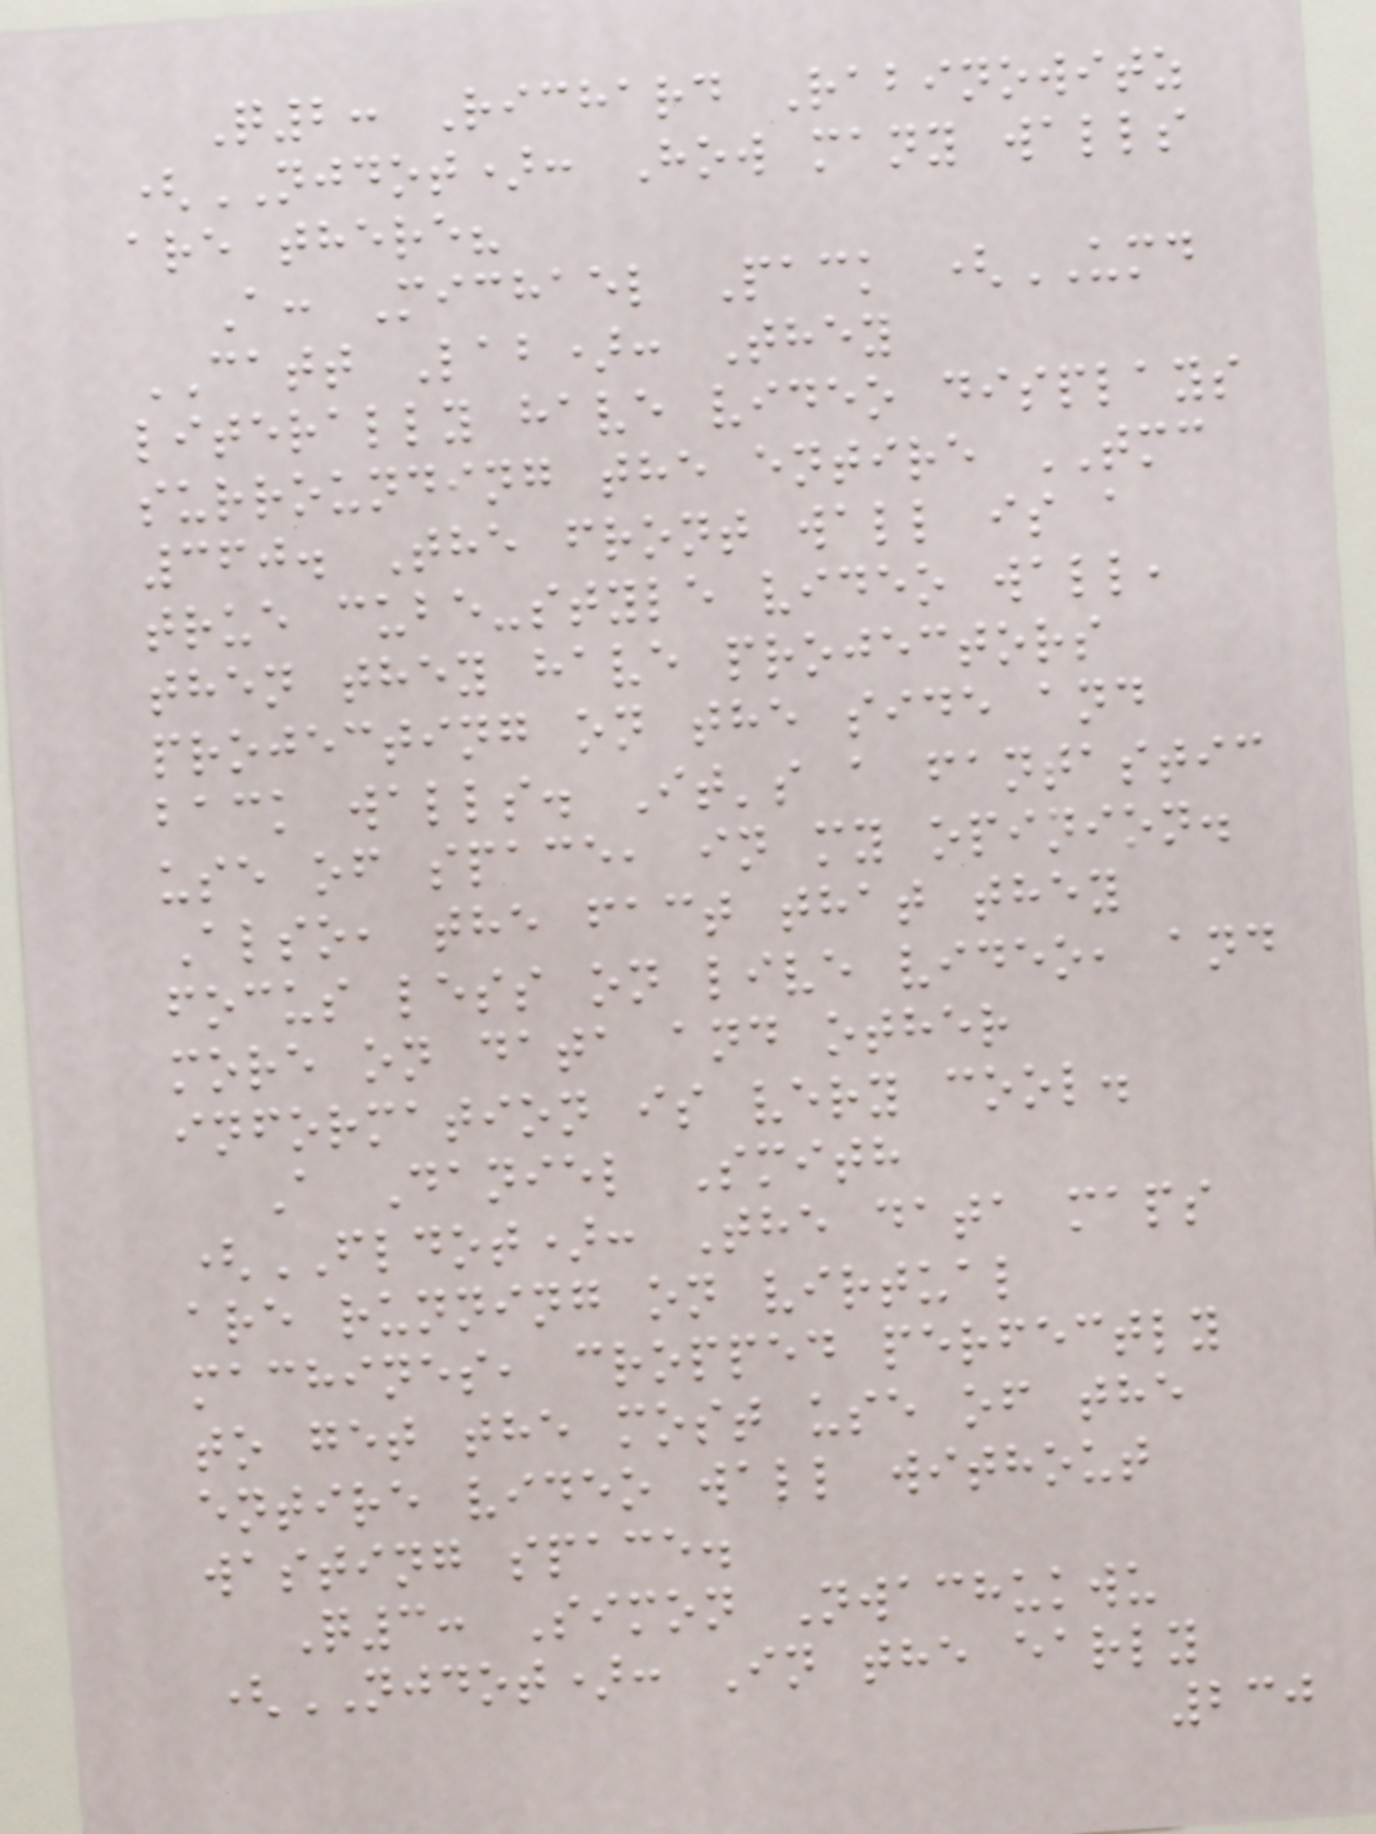Q2: Richard Rabinowitz
(NJDOT): How many walls
are there?
A: Michael Pack (UMD
CATT Lab): They
literally have video displays
surrounding the entire TMC
360. The front wall is a
true cube-style video wall,
then they have projectors
projecting on the side and
back walls. It's a fantastic
use of space, in my opinion.
Also, the fact that they
focus less on live video, and
more on data and other
information is very cool.
A Daniel Smith
(FLDOT): The data maps
are running on virtual
machines, cropped perfectly
to get the most use of the
entire video wall without
wasting space.
Q3: Simon Nwachukwu
(NJDOT): In the early
230
